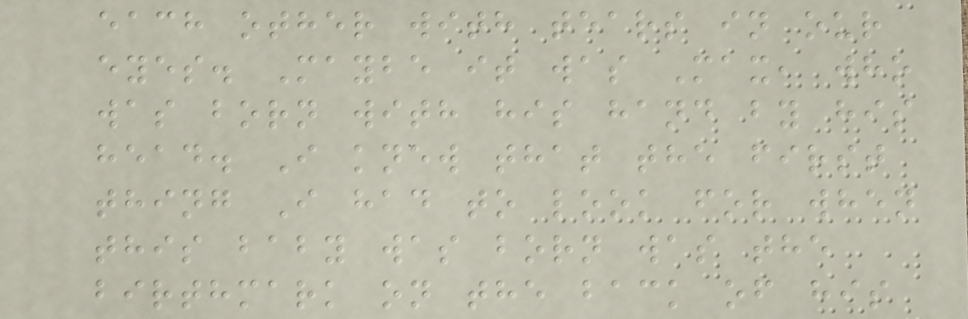each other with tears in our
eyes. Maybe it was Max, who
was born with his hand by his
head. I knew that the first
thing I had to look for when
this baby was born was the
birthmark on the back of his
